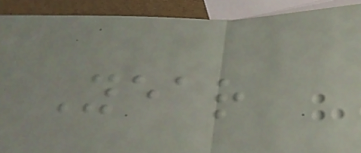Year
